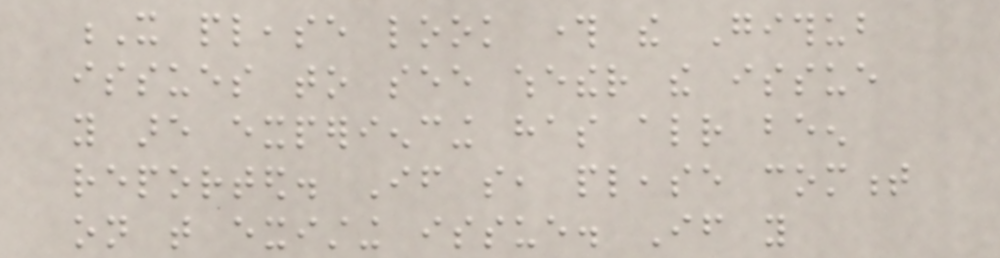X please look through the Github
issues to see whether the issue
you are experiencing has already been
reported. If so, please comment
on that existing issue. If you
